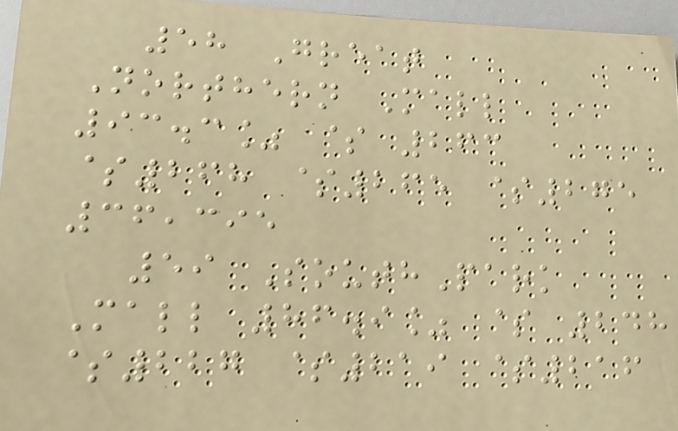58 Great
Northern Mall
93.3% $ 263
$268 $265 $275
36,395
59 SouthPark
Mall 86.9% $ 248
$227 $219 $216
